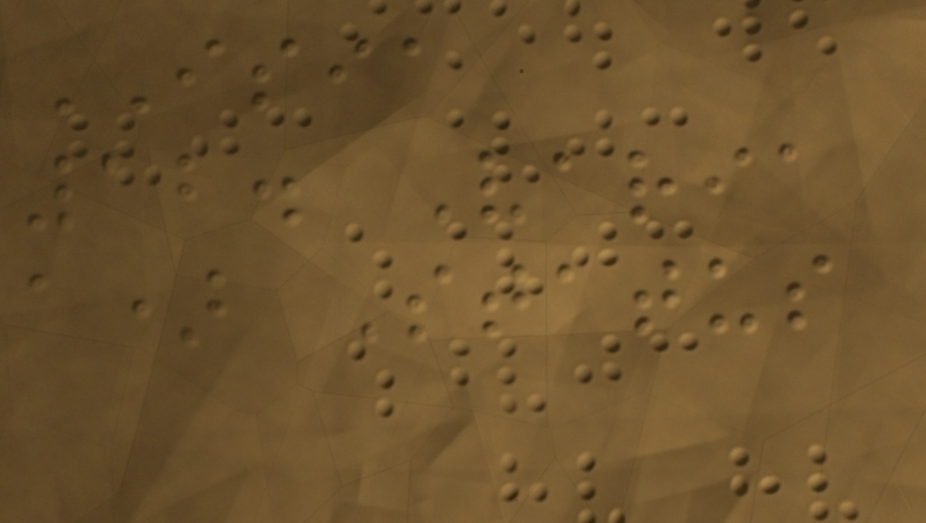ISIA
12. Varia
a) Status
